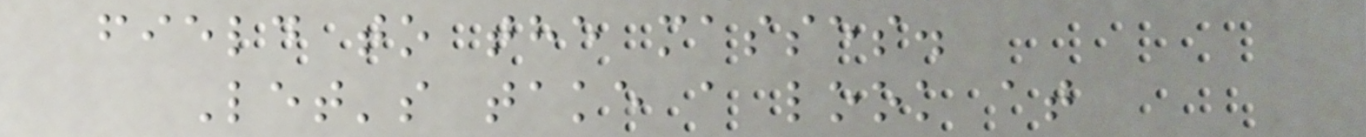field to the masses.
Let's take a look at
